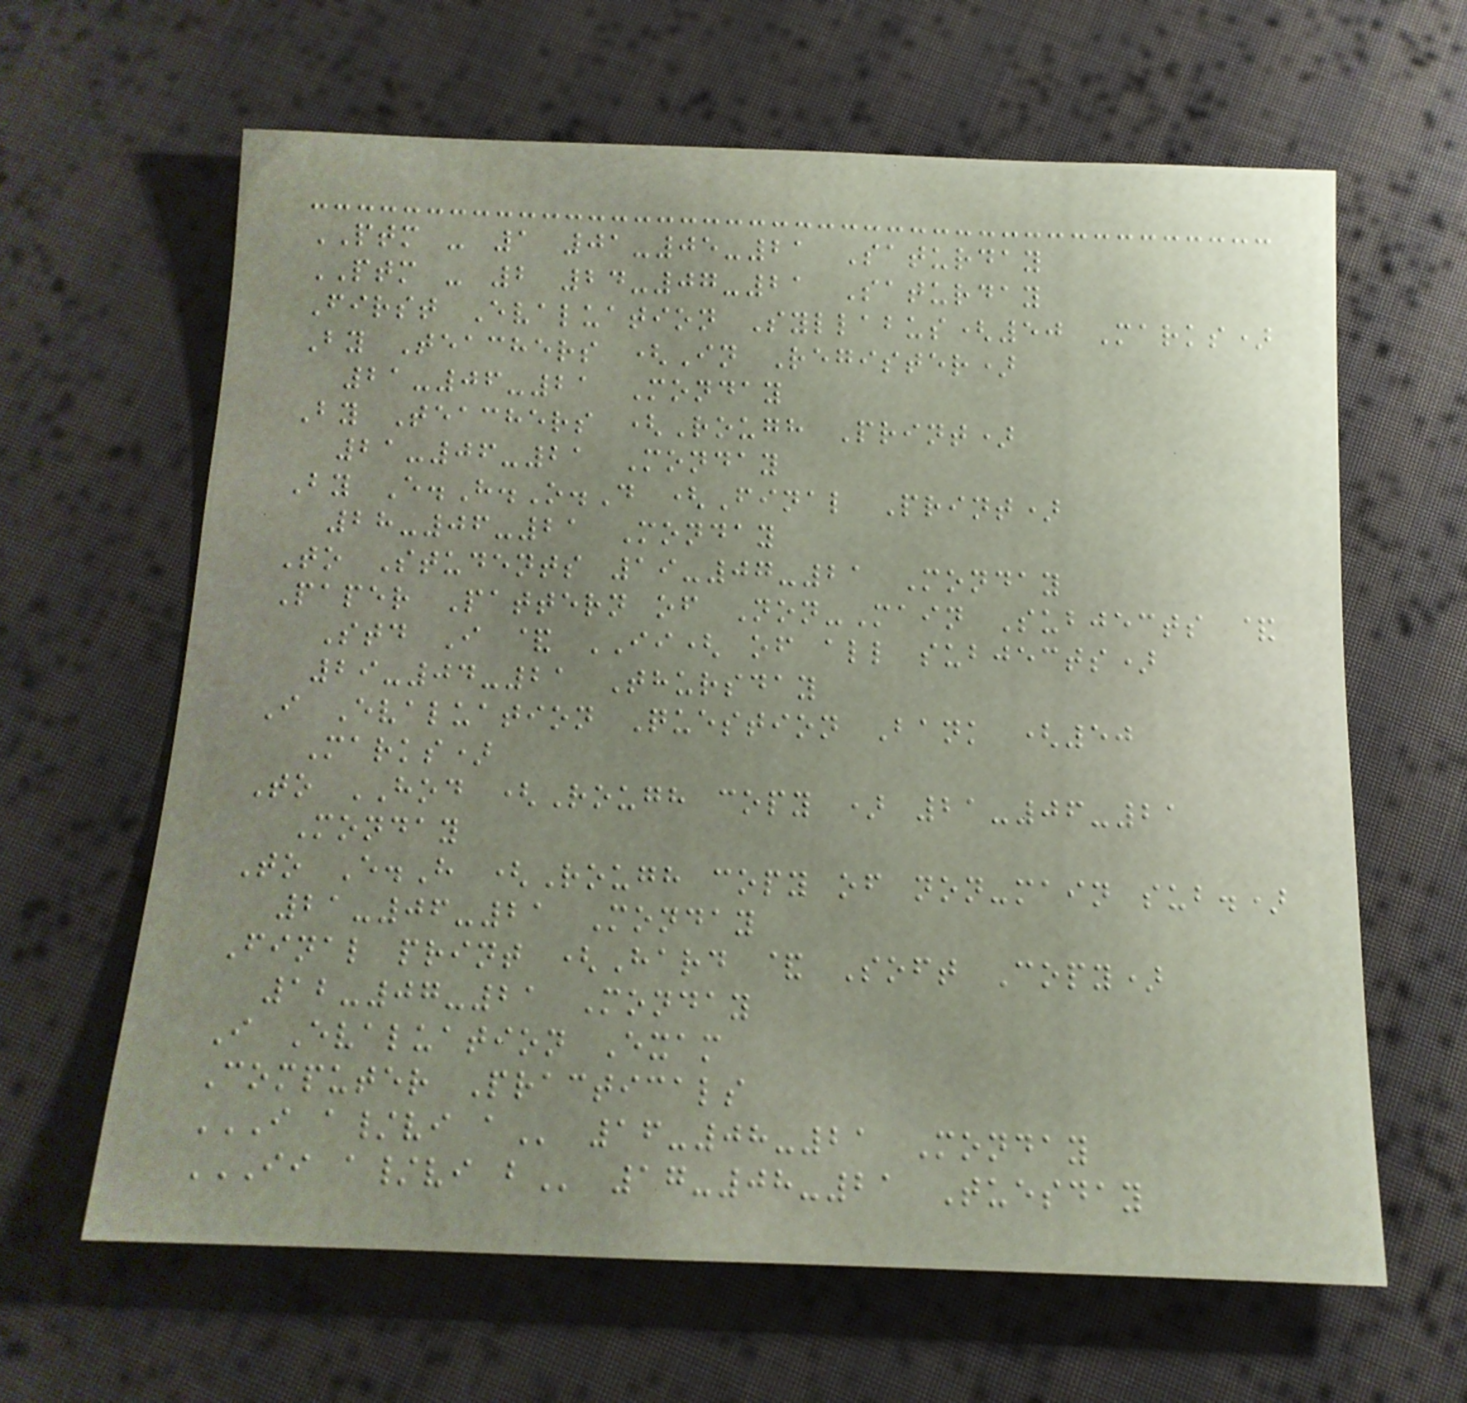PTM - 1 01-05-21 Saturday
PTM - 2 24-07-21 Saturday
First Evaluation Syllabus(50 Marks)
By Teachers (In Register)
21-06-21 Monday
By Teachers (Rough Print)
21-06-21 Monday
By E.H.O.D (Final Print)
28-06-21 Monday
To Students 19-07-21 Monday
Paper Pattern of Non-Main Subjects &
Std I & II( of all subjects)
29-04-21 Thursday
I Evaluation Question Bank (50
Marks)
To HOD (Rough copy ) 21-06-21
Monday
To E.H (Rough copy of non-main sub.)
21-06-21 Monday
Final print (Hard & Soft Copy)
12-07-21 Monday
I Evaluation Exam
Computer Practicals
I A/VI A 16-08-21 Monday
II A/VI B 17-08-21 Tuesday
